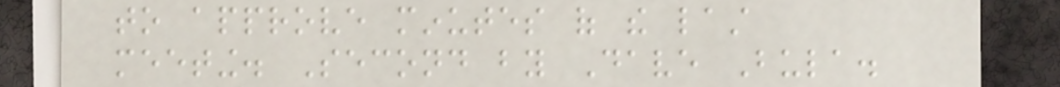to approve minutes of the last
meeting. Second by Dave Bula.
